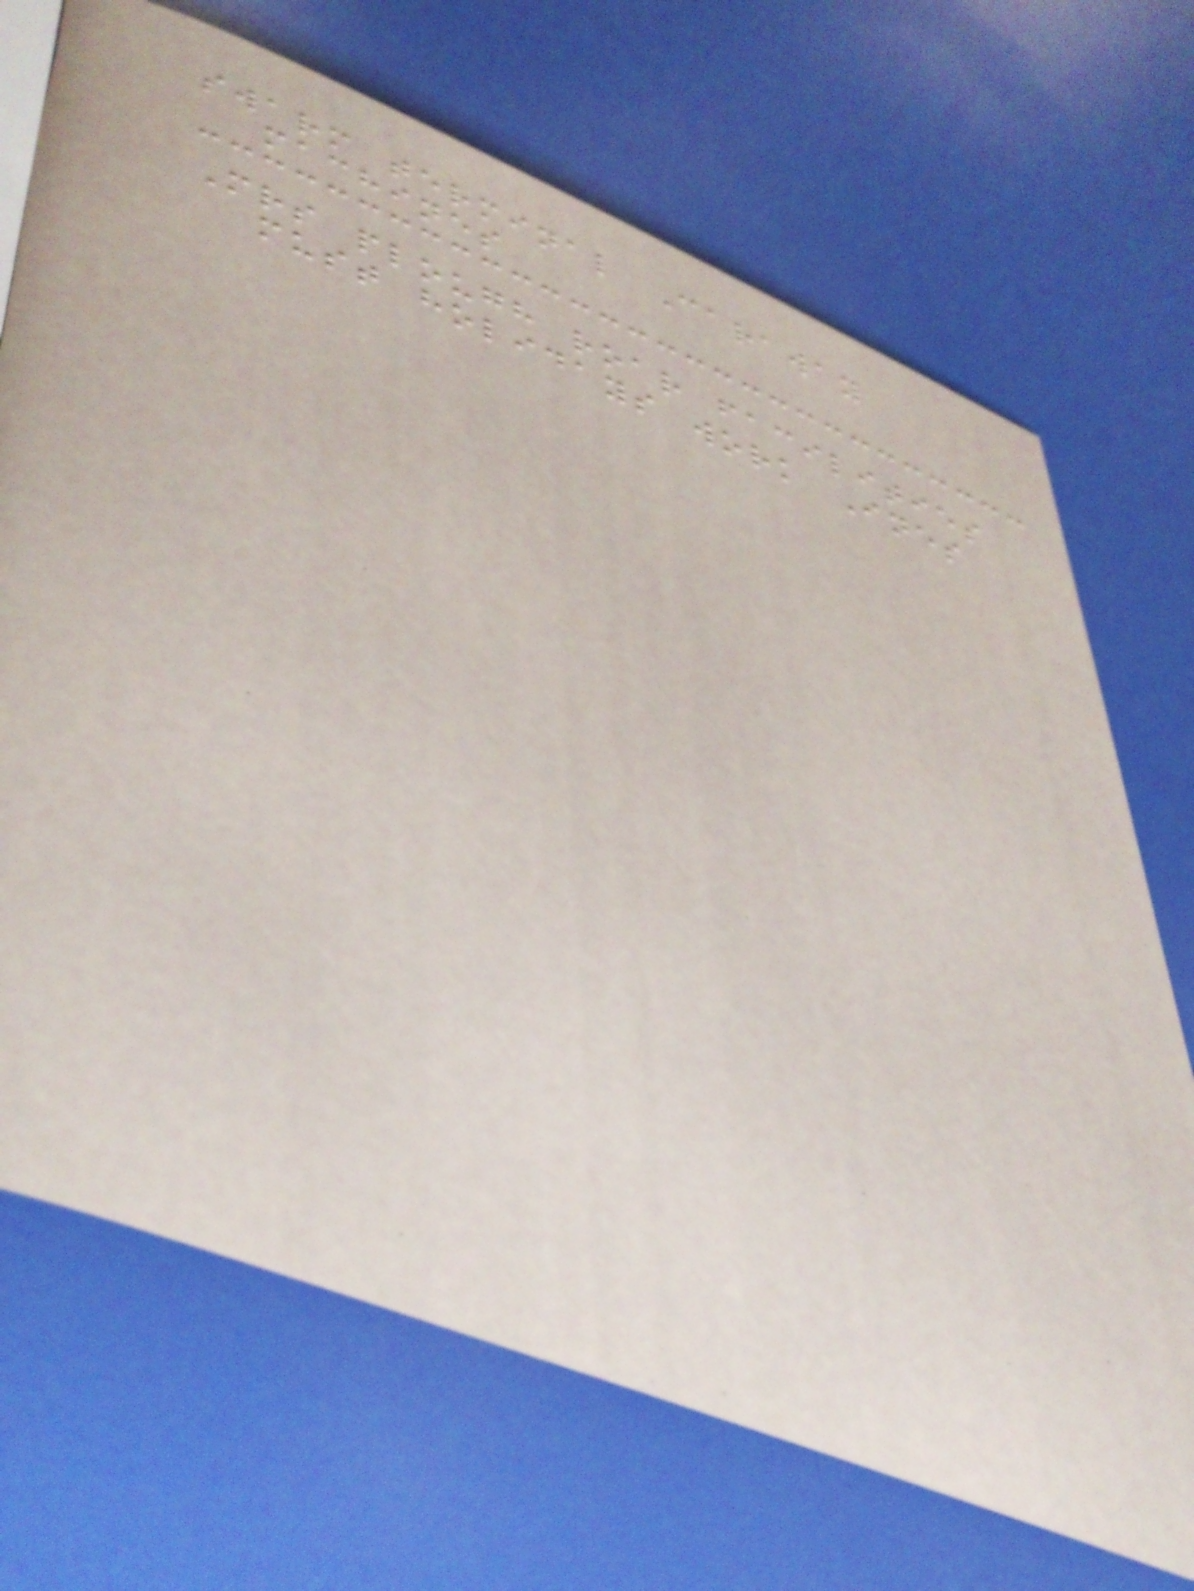swarm terminal Caraway
machines
Mrs plough roar facilities
must holidays work Ines
